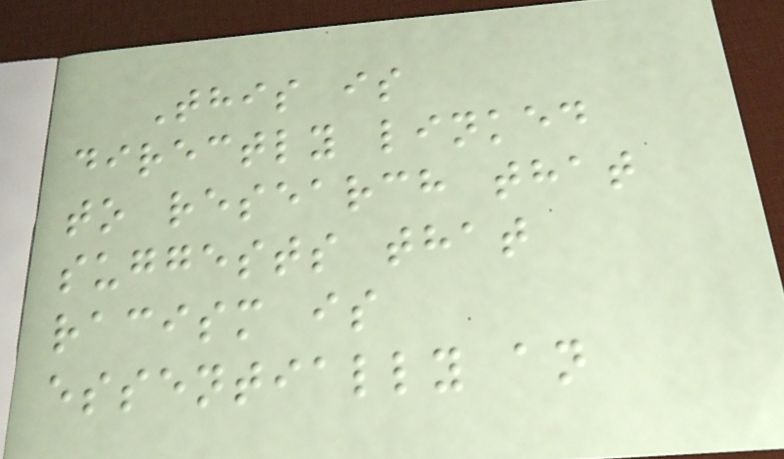This is
directly linked
to research that
suggests that
racism is
essentially an
